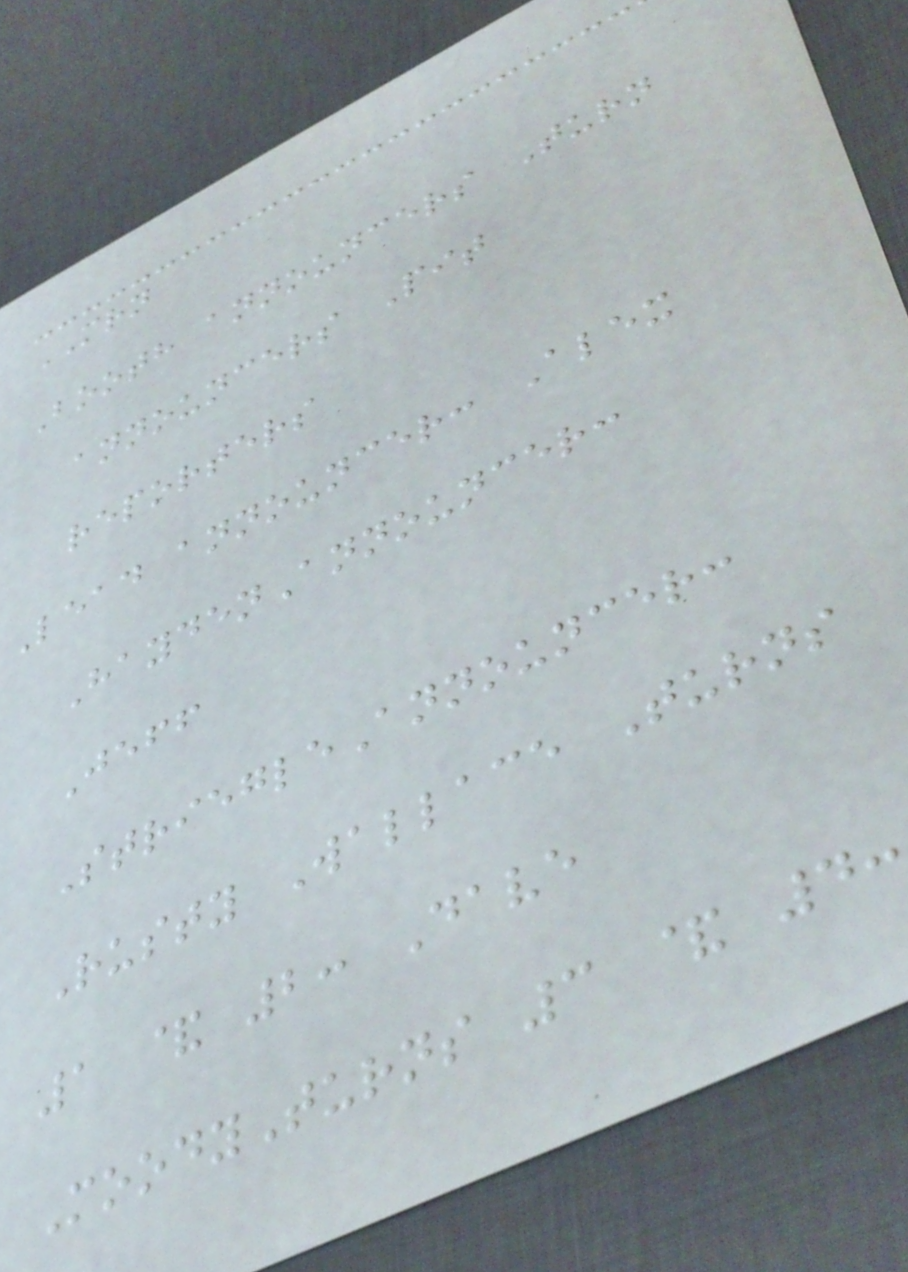MRN
Booth announcers Turn
announcers Pit
reporters
Lead announcer: Alex
HaydenAnnouncer:
Jeff
StriegleAnnouncer:
Rusty Wallace Turns
1 & 2: Dave
MoodyTurns 3 & 4:
